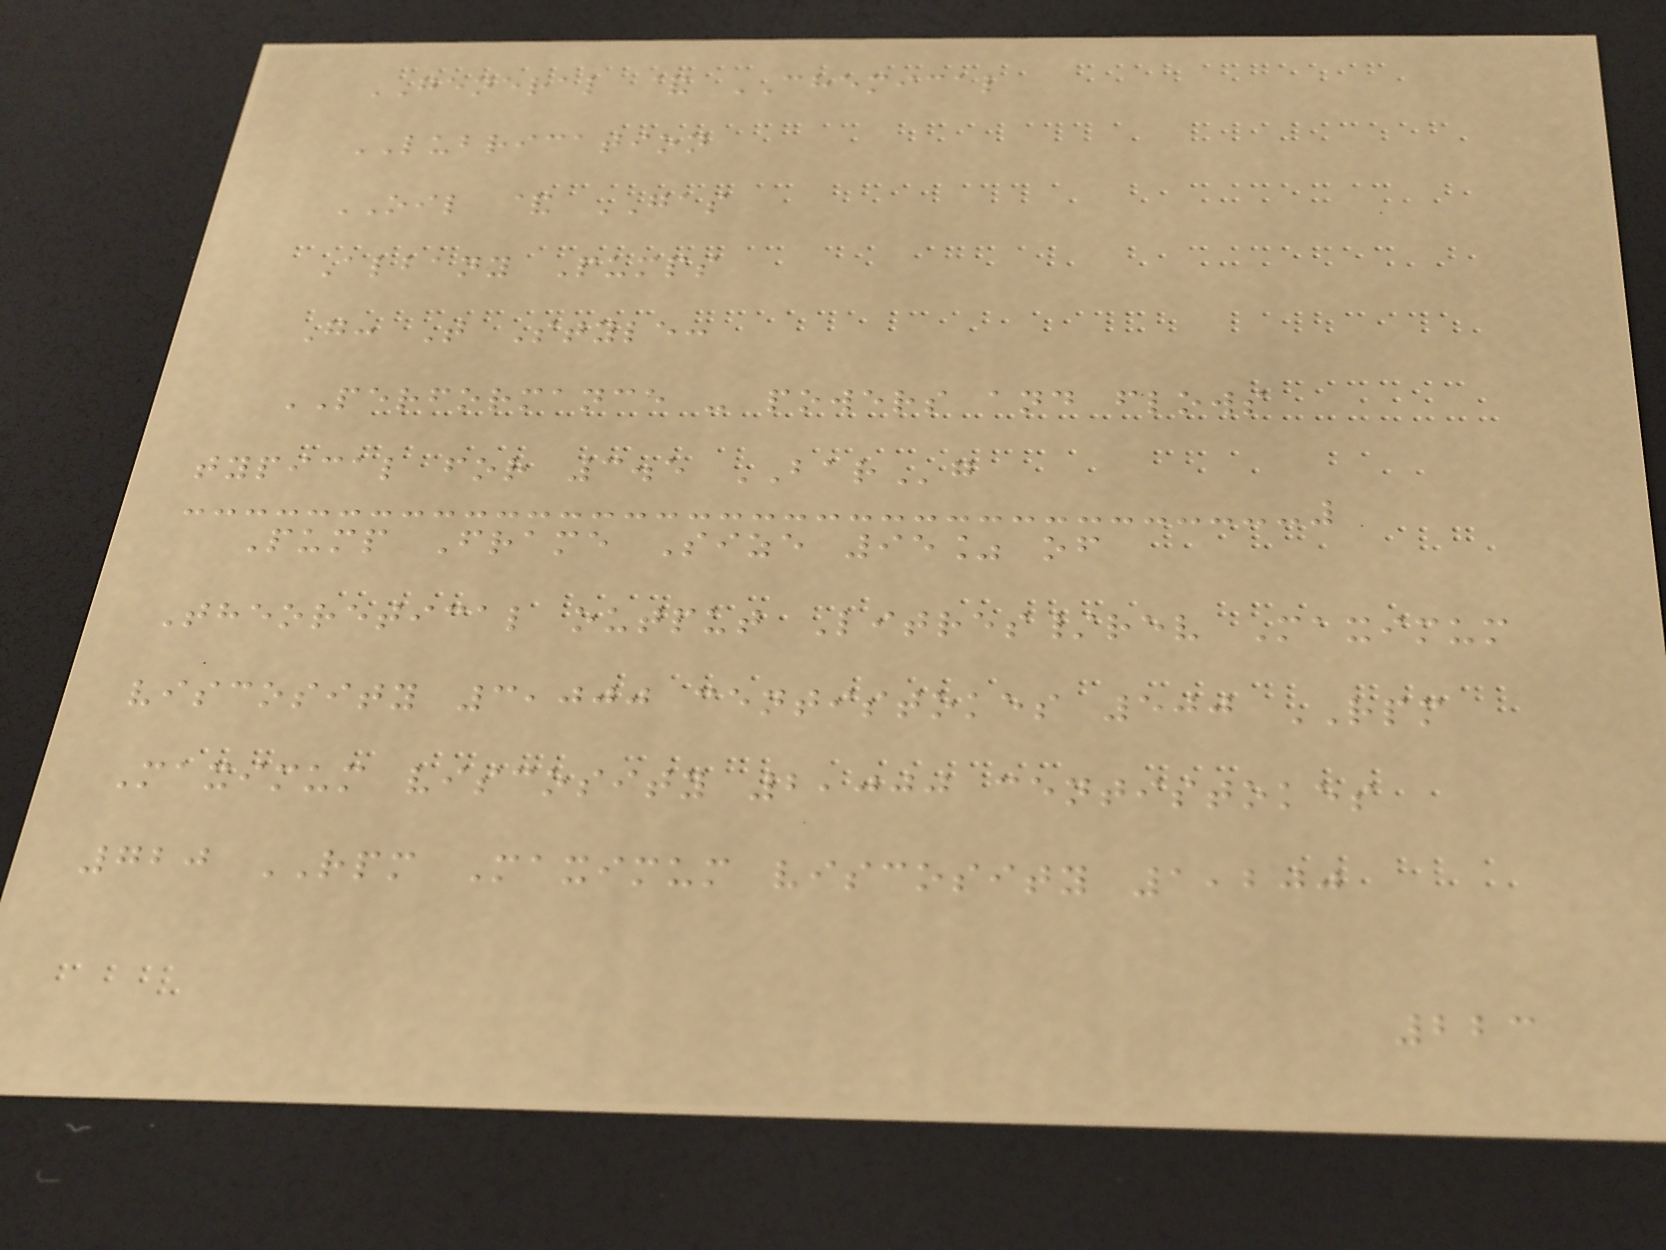GENERAL & CHEMICAL
LUBRICATION
OIL & GAS
Albany Pumps
G: T Style:
PERFORMANCE - powers and flows
typical for 3.5 BARg
Pump Frame Size 95% of
Theoretical output Litres/rev Maximum
viscosity 3,000 centistokes 500 RPM
Maximum viscosity 2,000 centistokes
720 RPM Maximum viscosity 1,200
223
